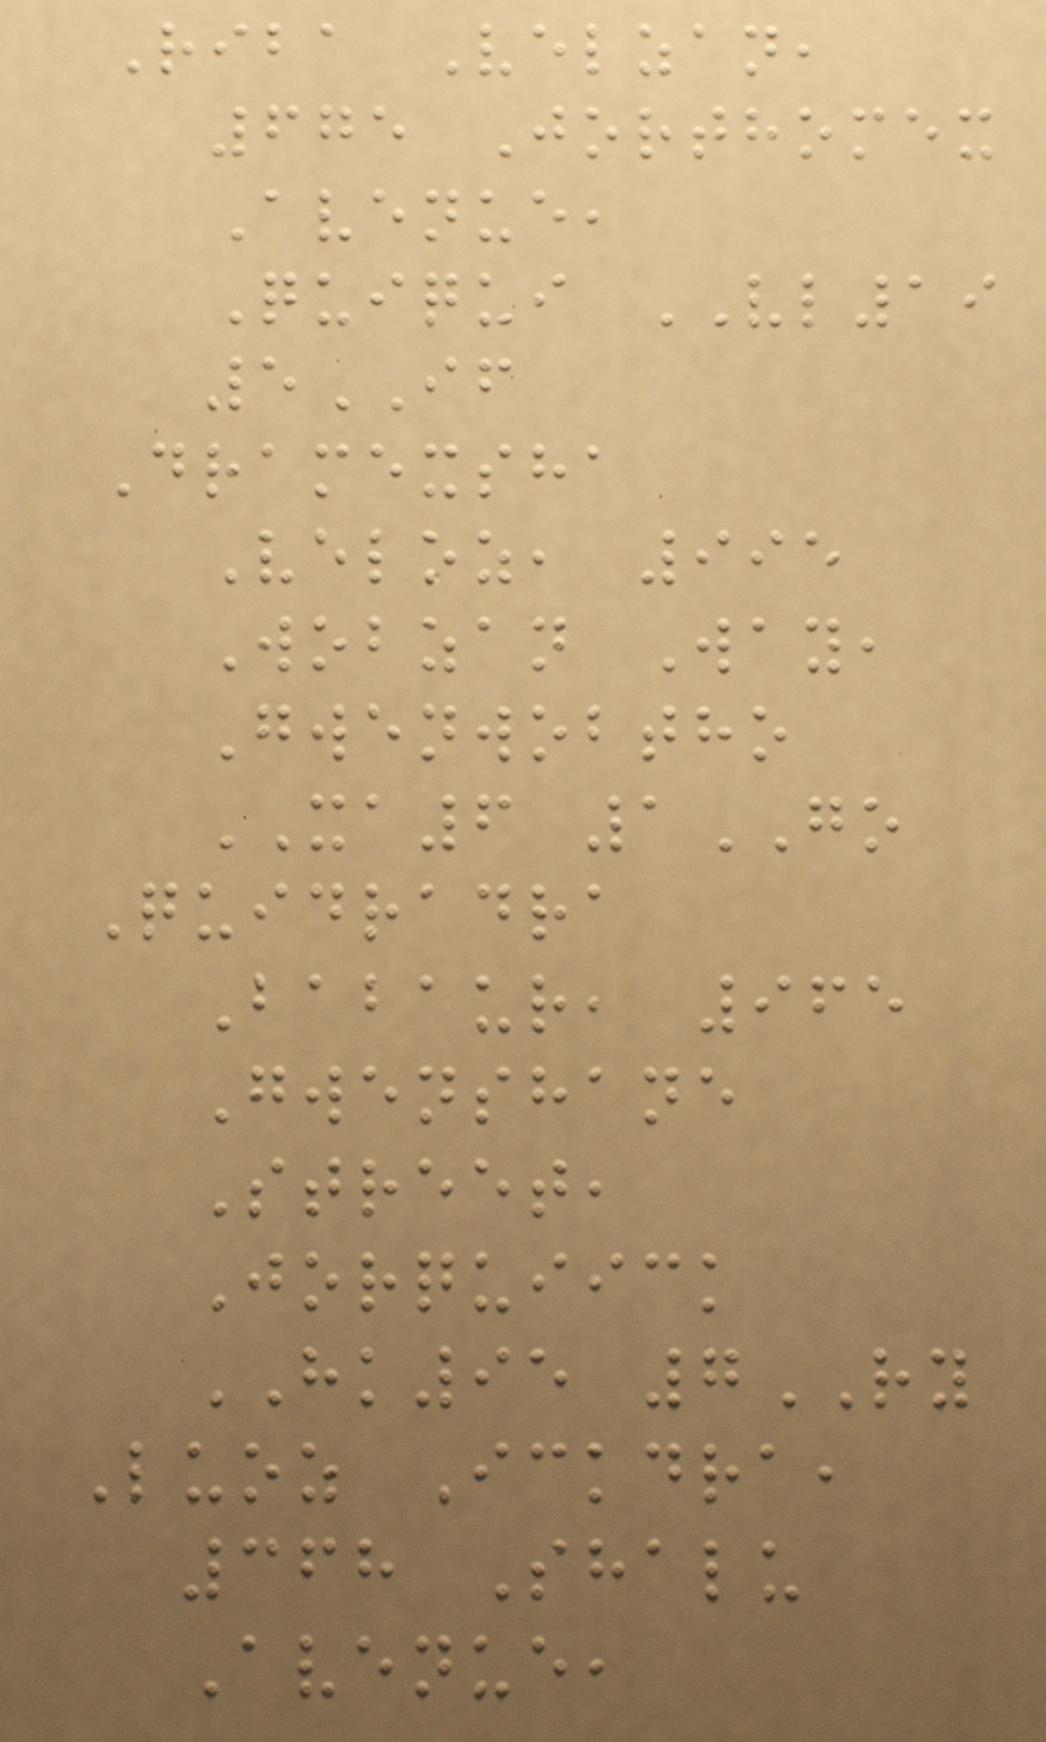Riba Velzan,
675 Jorthomex
Avenue,
Quiqui VL19
5IF
Dramexsha
Veloz, 995
Wobzan Way,
Gwenwobtho
XA6 1GO
Quidradra
Babaur, 965
Gwenshane
Street,
Jorquiick
HK95 7RY
Luoz Ickdra,
368 Shalu
Avenue,
